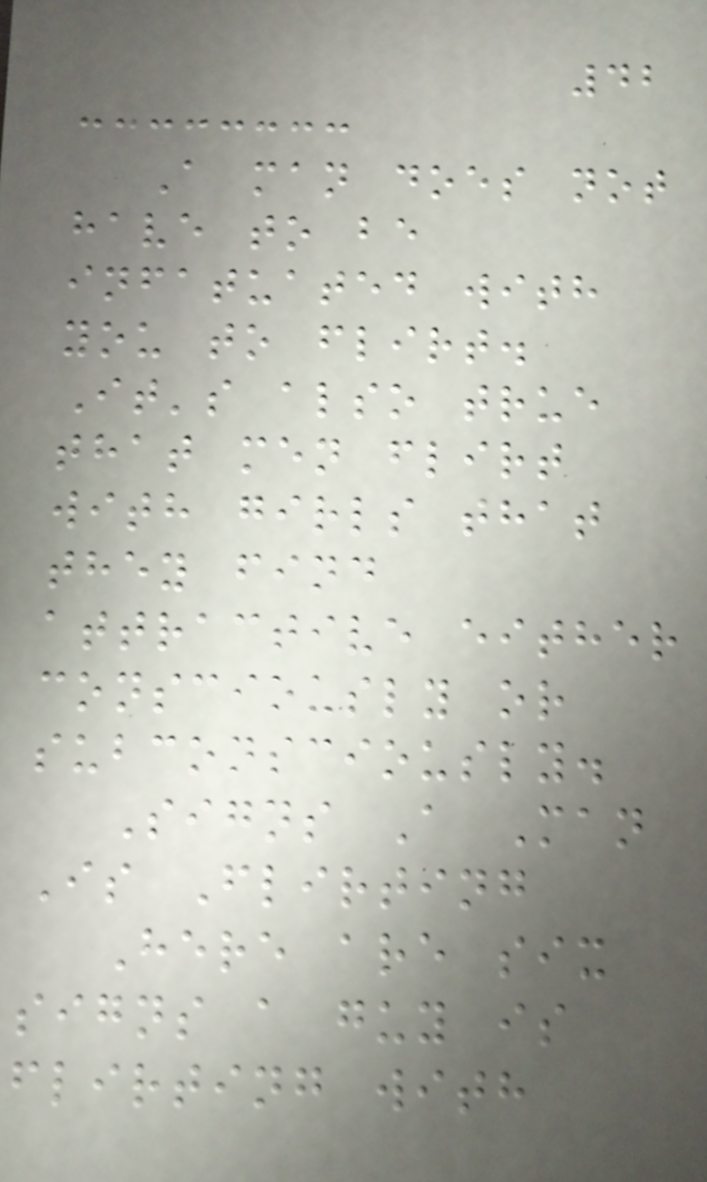42
A man does not
have to be
infatuated with
you to flirt.
It's also true
that men flirt
with girls that
they find
attractive either
consciously or
subconsciously.
Signs A Man
Is Flirting
Here are six
signs a guy is
flirting with
